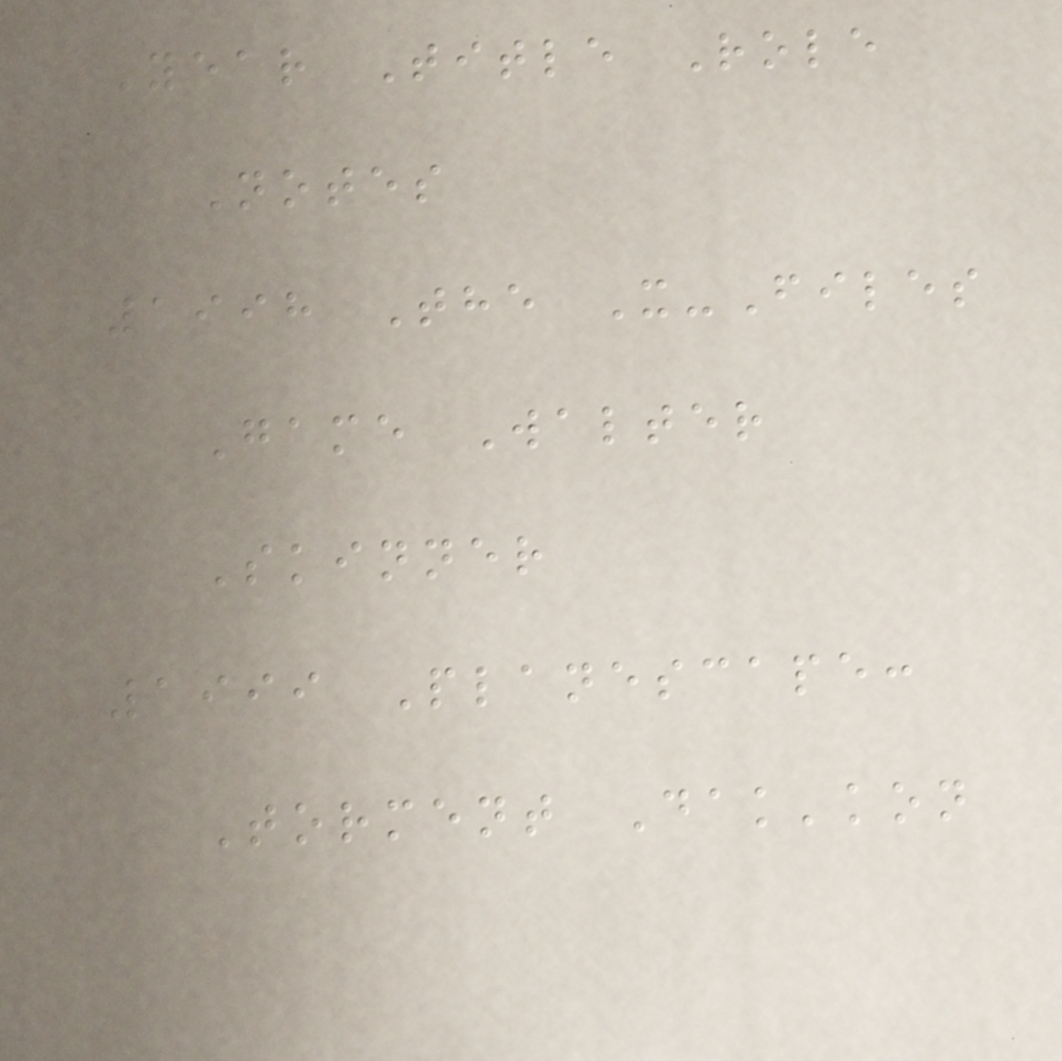Year Title Role
Notes
1998 The X-Files
Game Walter
Skinner
1999 Planescape:
Torment Dak'kon
